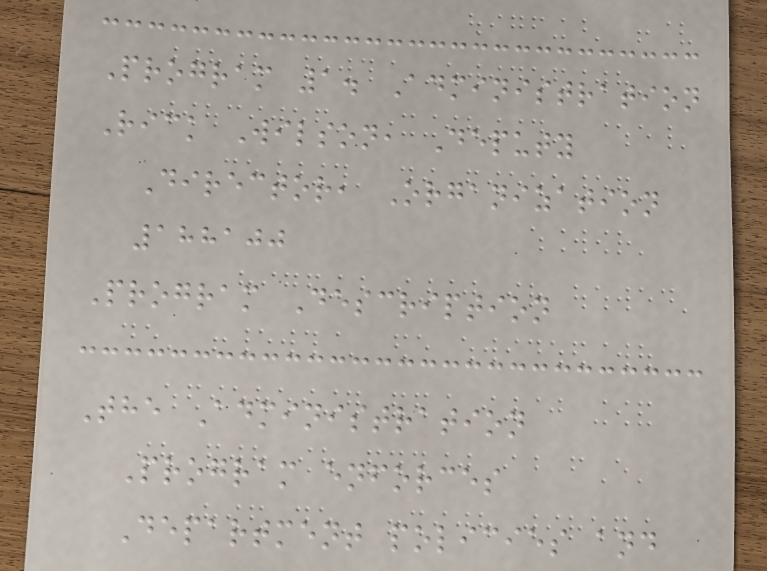Program 1. Administration
Rick Wilson, Deputy
Director, Organization
188100
Program Description
The Administration
Program enforces
Department policies and
